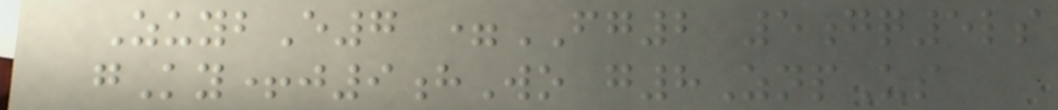ZuybE7 =FG2 5gq5ls
gKy+j9hWo g8ZnpUs
